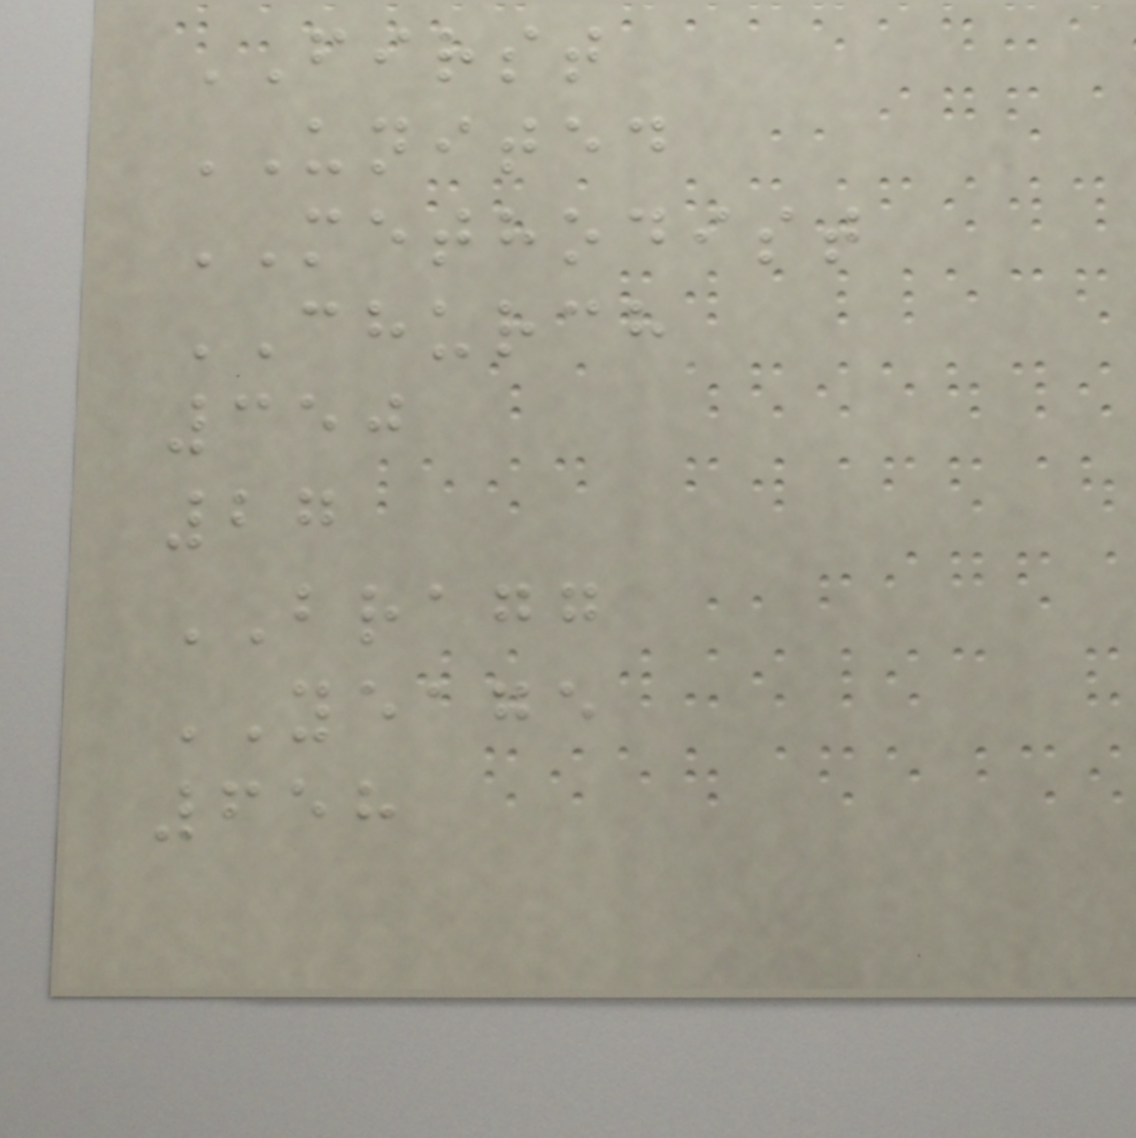FIRST
UNITED
METHODIST
CHURCH
350
27
BRAGG
YEAGE
658
